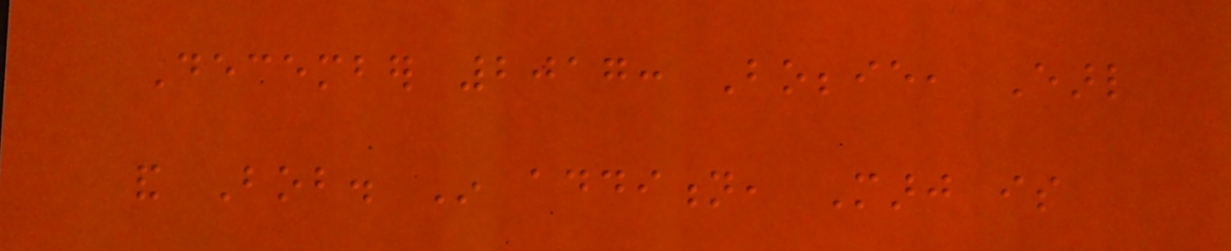December 2017: Bobbie, Earl
and Bob. In addition, Marj is
